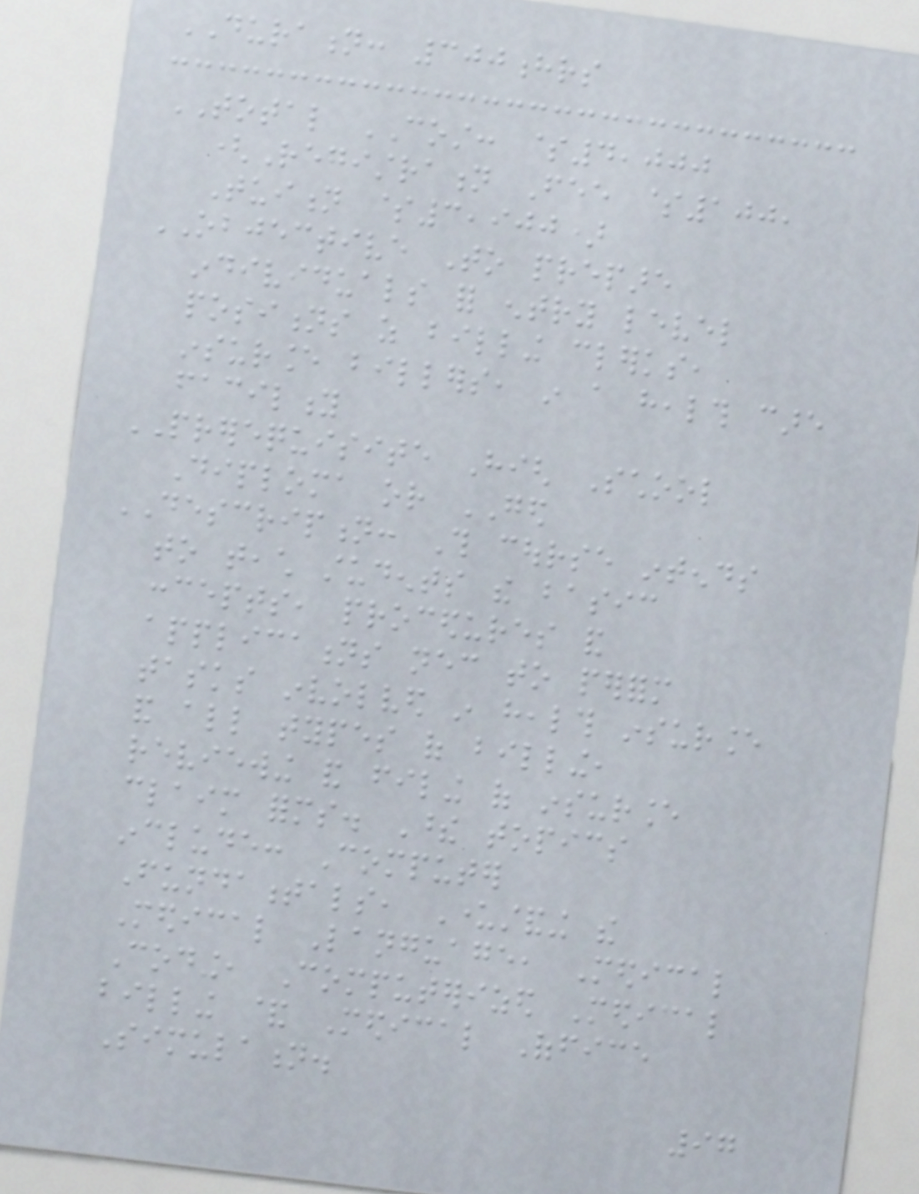DURATION: 300hrs
TOTAL COST: $4,000
(Registration Fee $100,
Tuition $3,900)
OBJECTIVE To prepare
individuals for entry level
positions as billing clerks,
insurance billers, in a health care
facility
PREREQUISITE High School
Diploma or GED
DESCRIPTION: This course intends
to teach students the basic
concepts, procedures and
applications necessary to perform
tasks involved in health insurance
and all types of billing,
reviewing and filing of insurance
claim forms. These topics
include: Computer
Fundamentals, Understanding the
Medical Language, Medical
Coding, Computerized Medical
billing & Medical Office
Simulation.
97
